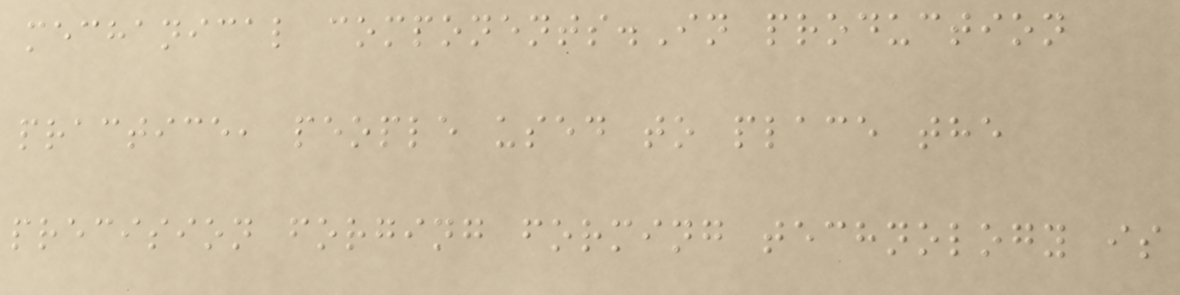mechanical components.In production
practice, people used to place the
precision forging forming technology is
